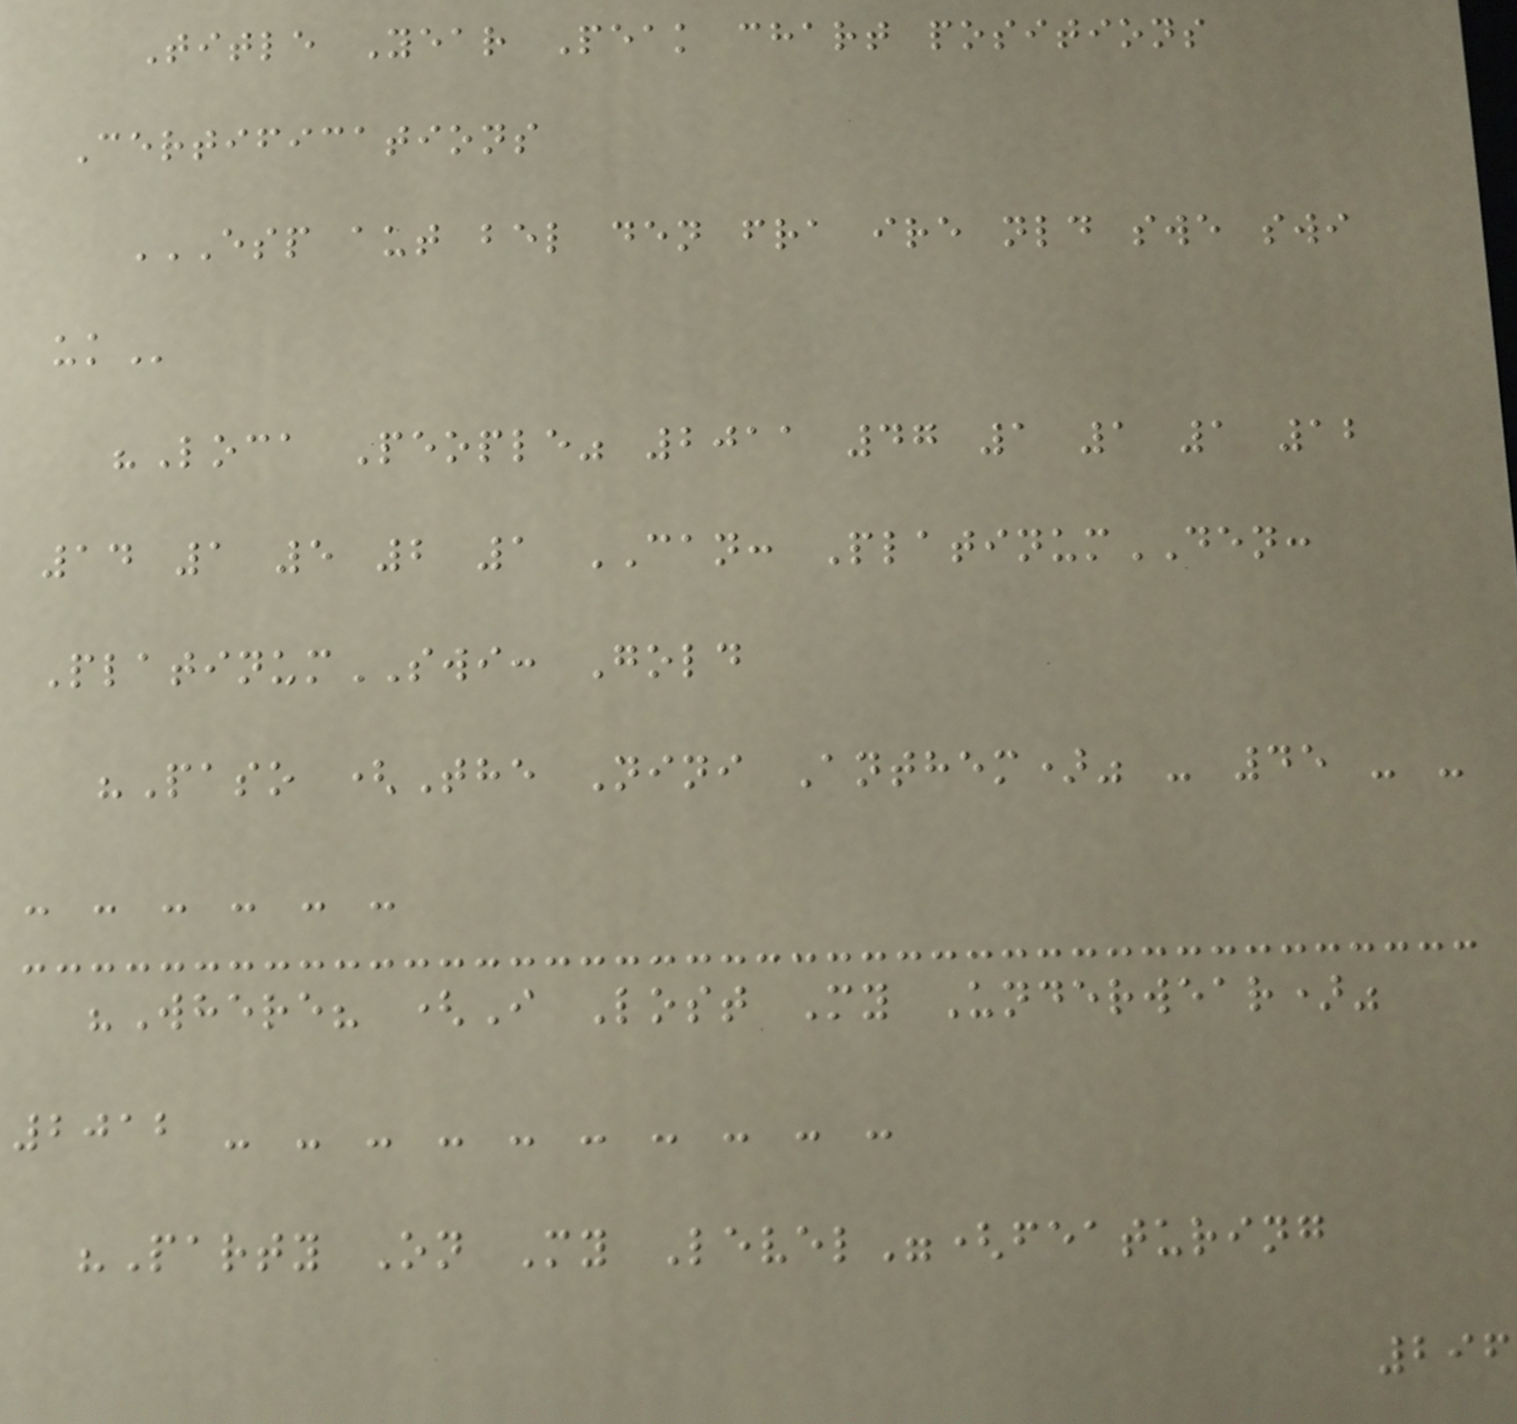Title Year Peak chart positions
Certifications
ESP AUT BEL DEN FRA IRE NLD SWE SWI
UK
"Loca People" 2011 47 1 1 1 12
14 1 5 2 1 CAN: PlatinumDEN:
PlatinumSWI: Gold
"Paso (The Nini Anthem)" - 45 - -
- - - - - -
"Where? (I Lost My Underwear)"
2012 - - - - - - - - - -
"Party On My Level"(featuring
296
